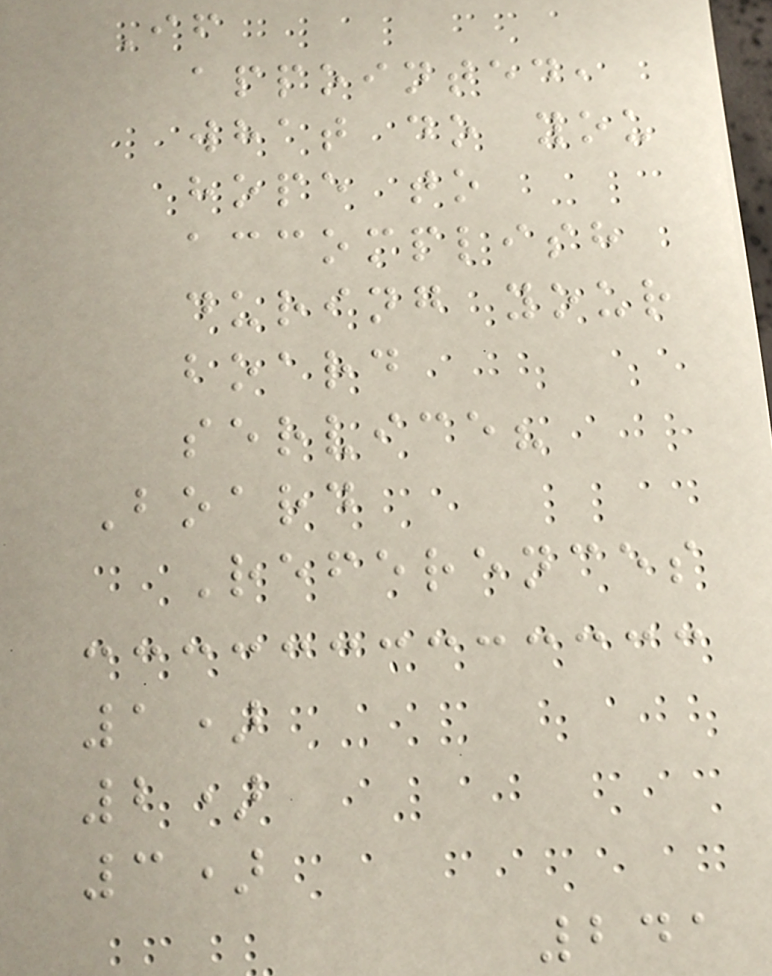If
appointed,
what do you
hope to
accomplish
during your
board
service?
Board
References
1)
2)
3)
241
